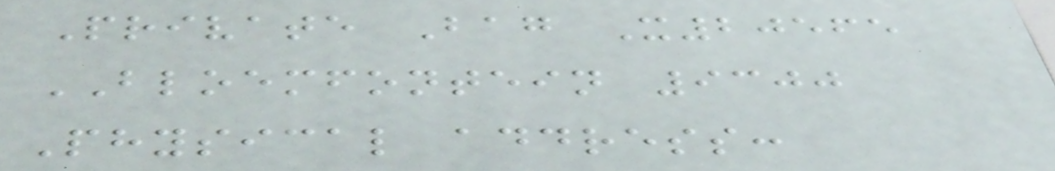Private Bag X20565
BLOEMFONTEIN 9300
Physical address:
